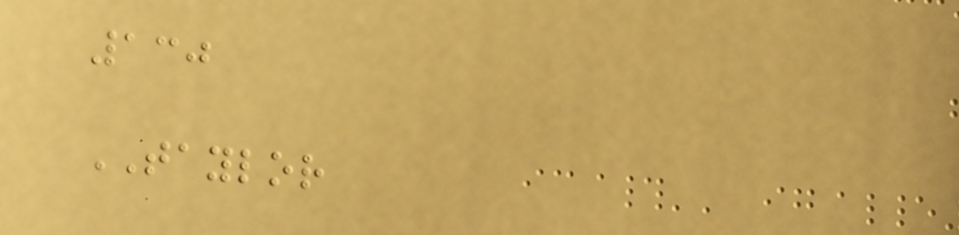130
TAYLOR
